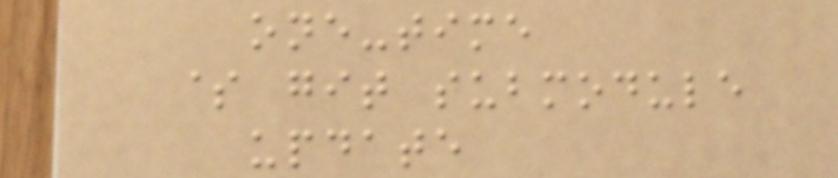one-time
$ git submodule
update
